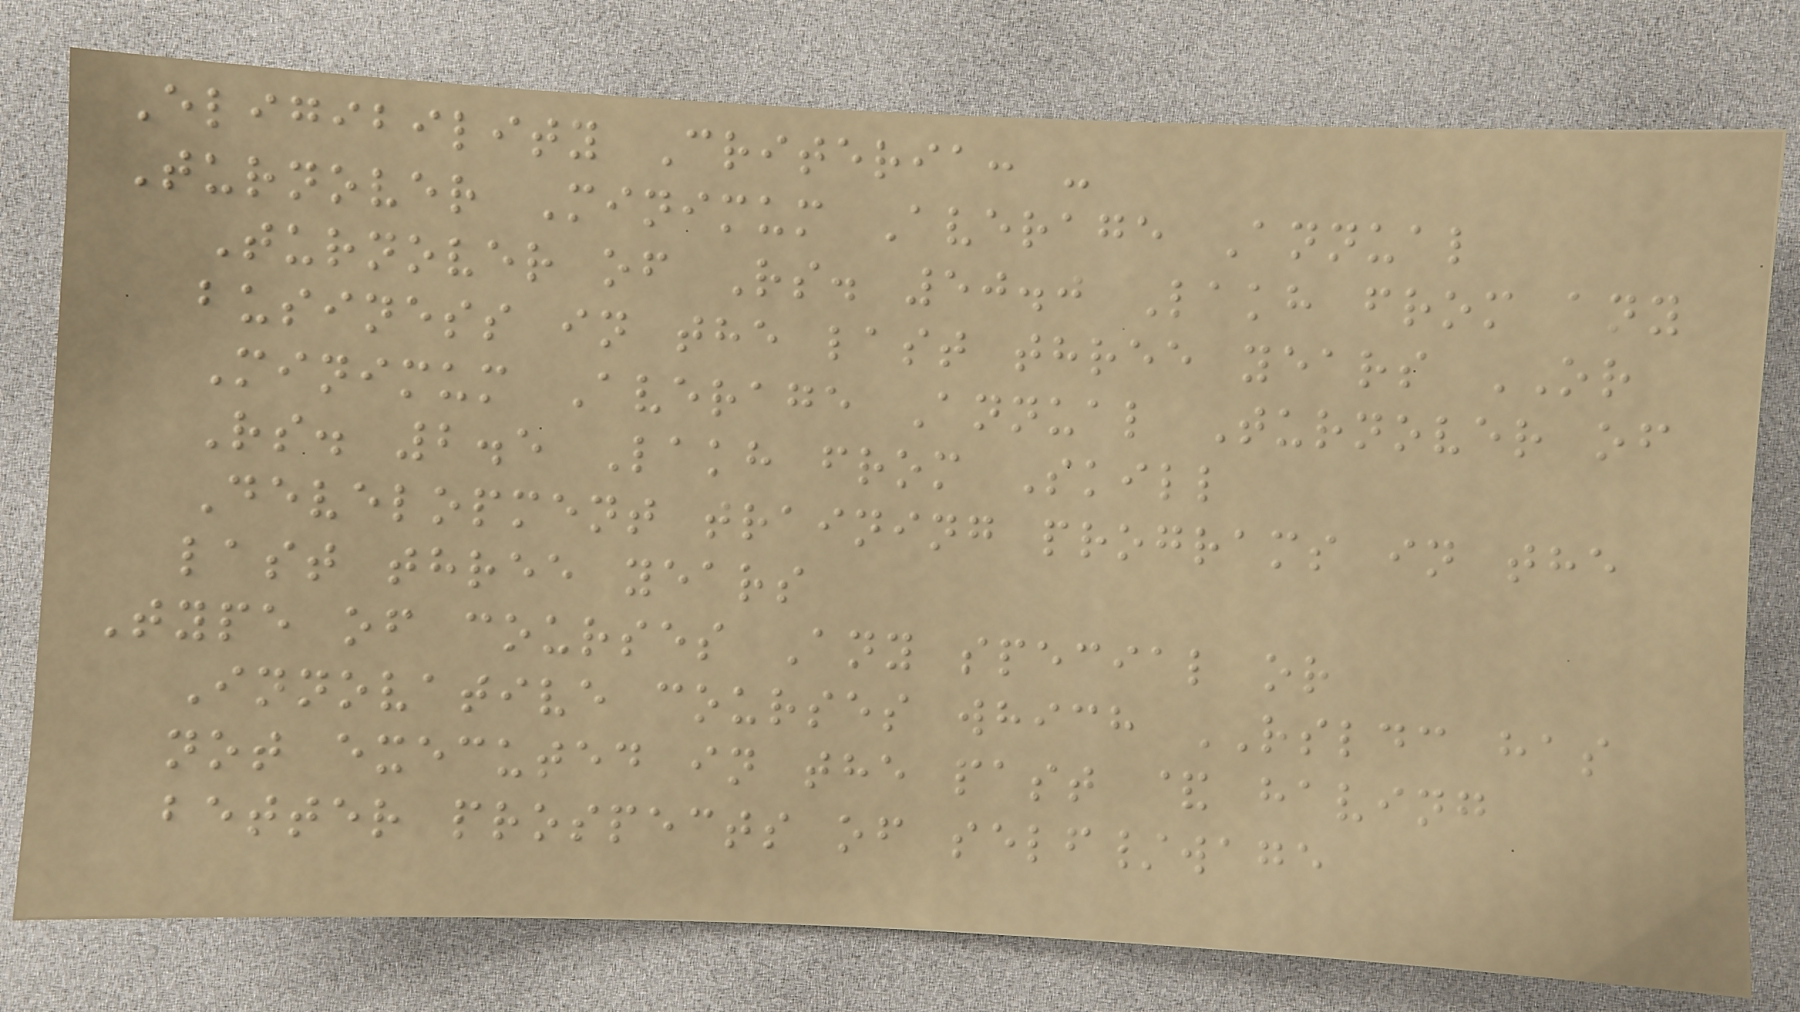Eligibility Criteria: -
Turnover Minimum Average Annual
Turnover of Rs. 50.0 Lakh from any
business in the last three years OR
Minimum Average Annual Turnover of
Rs. 2.5 Lakh from Skill
Development training programs in the
last three years
Type of courses Any special or
Innovative courses which RSLDC has
not executed in the past & having
better prospects of self/wage
